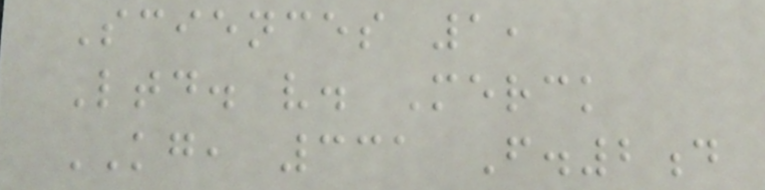Sciences 1,
Ltd. v. Merck
KG, 331 F.2d
